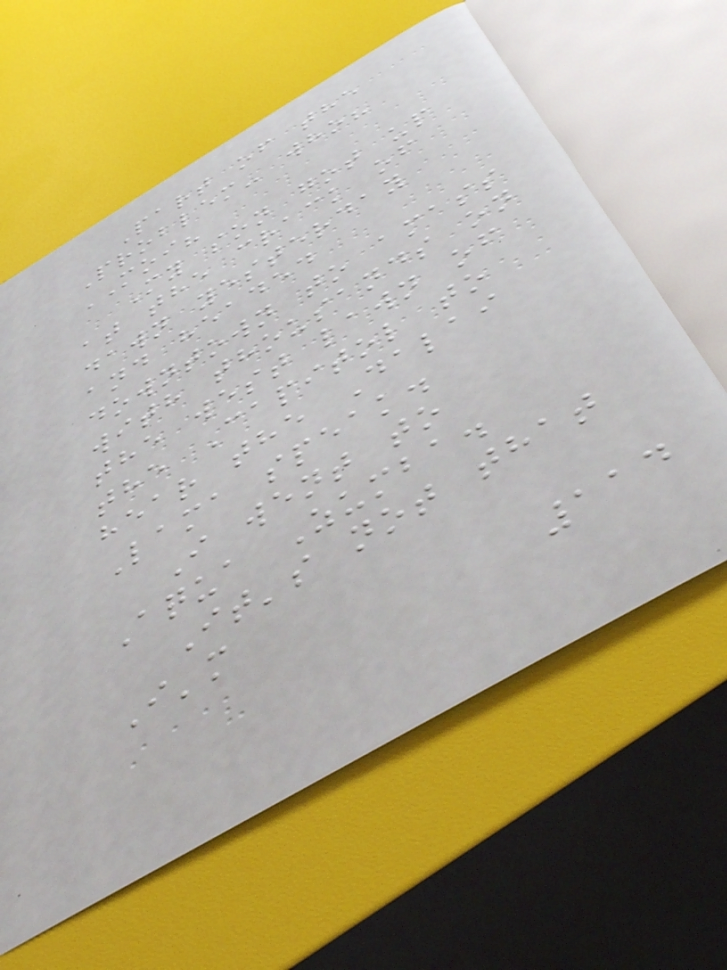Part of the
Problem- who?
MOI?
My son got up
at the crack of
dawn yesterday
and headed
downtown to amass
with thousands on
the west lawn of
the Capitol to
hear the Dalai
Lama speak.
I went to
Aqua Zumba.
It's not that
I'm
114
